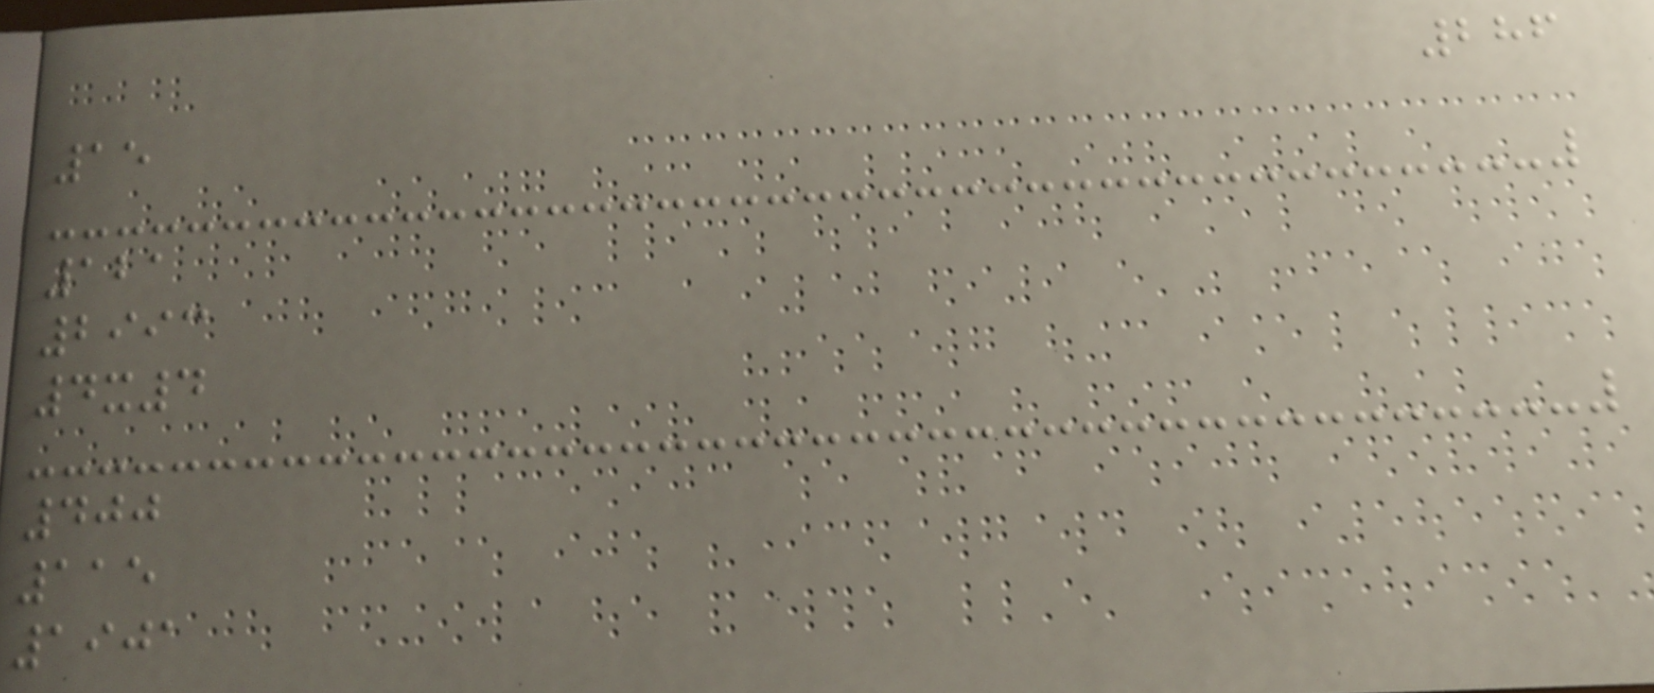286
15
121
2993
4x4
400
115
1901
